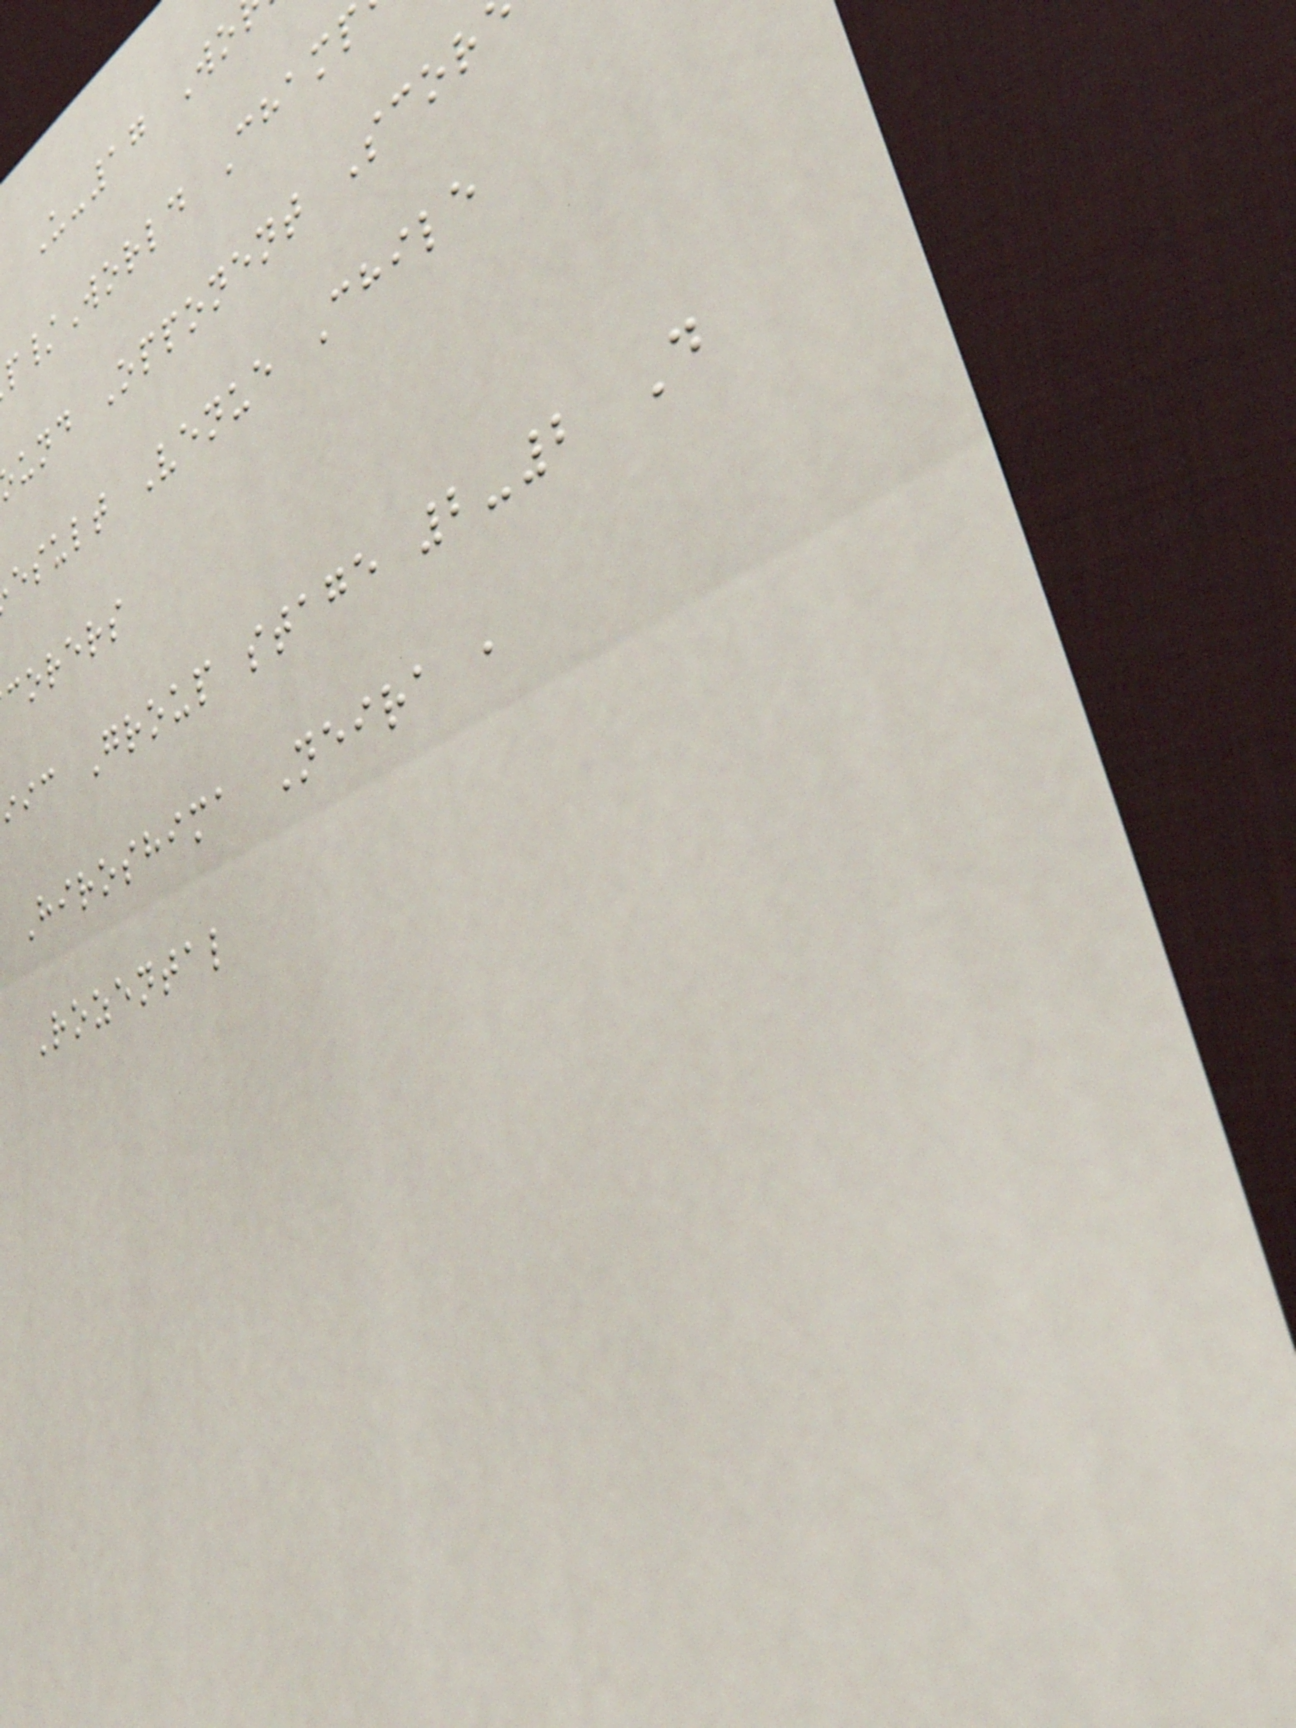U-17 Wo
p/World Champ
und Opponent Scor
esult Venue Chile
corers
iic Group stage 2-2 D
Hiroshima Neira ,
Rozental
